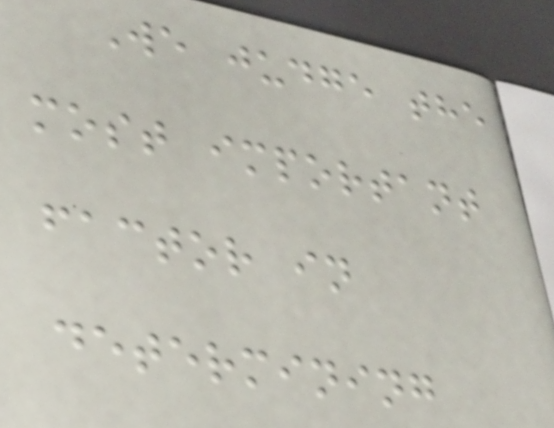We judge the
most important
factor in
determining
